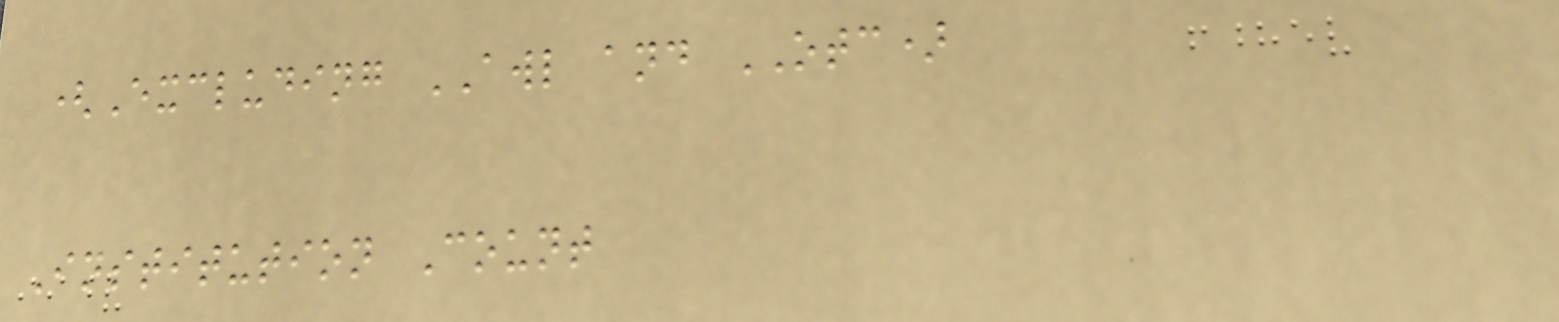(Excluding AWL and OTC)
Institution Count
